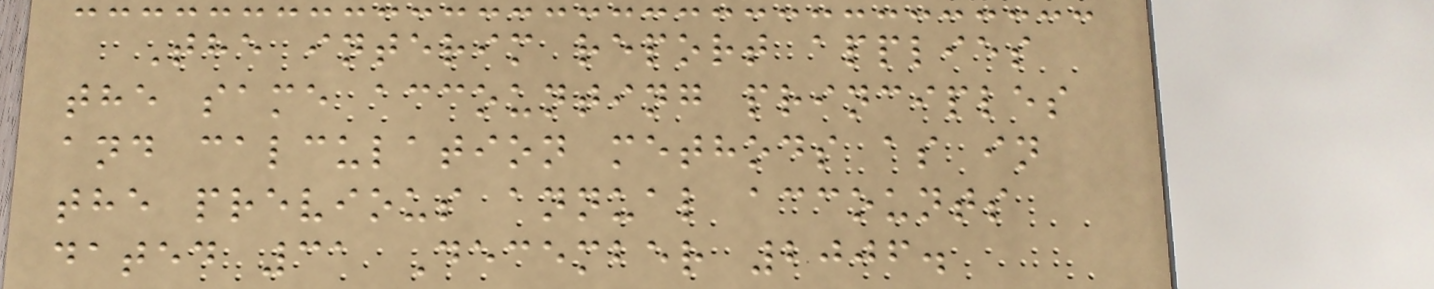The interim report applies
the same accounting principles
and calculation methods as in
the previous annual accounts
dated 31 December 2006.
